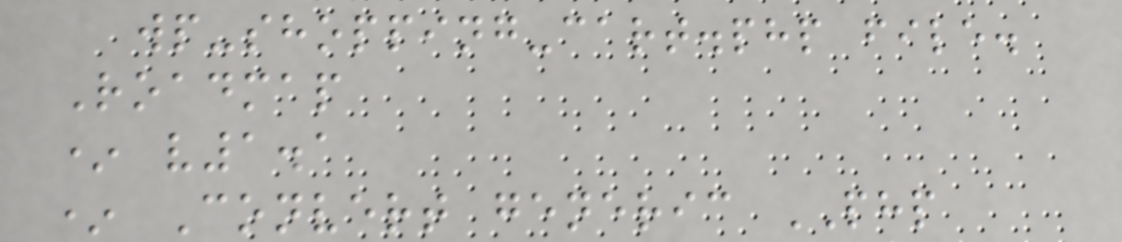wp-shopping-cart.php file.
Roadmap
* v1.1
* Convert generic PHP
